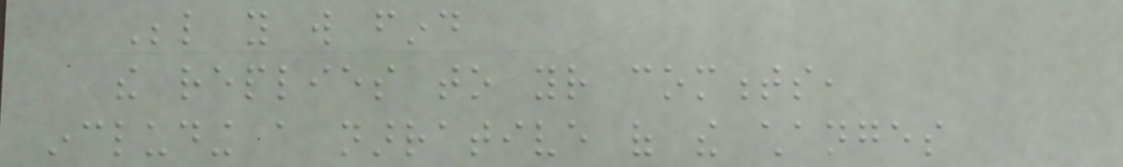Below you will find
the replies to your comments,
including a narrative of the changes
